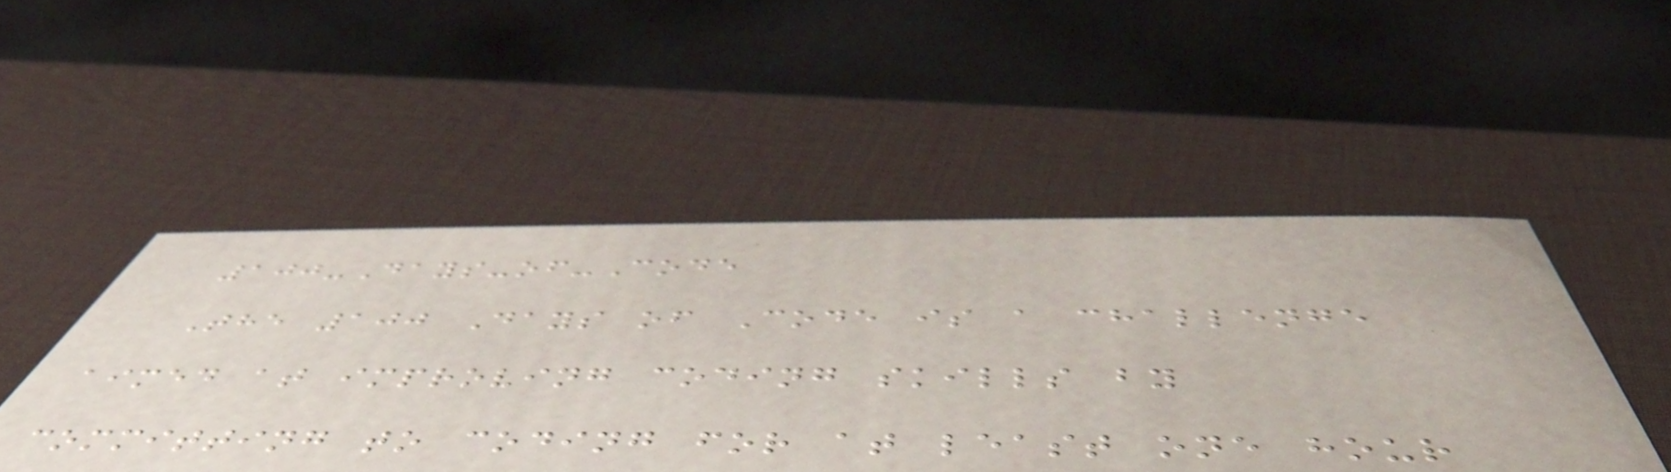100-Days-of-Code
The 100 Days of Code is a challenge
aimed at improving coding skills by
committing to coding for at least one hour
